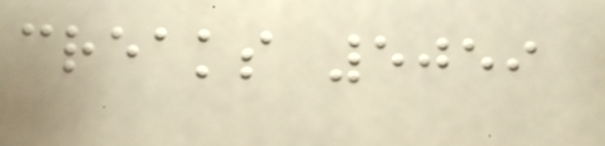creaks 5059
